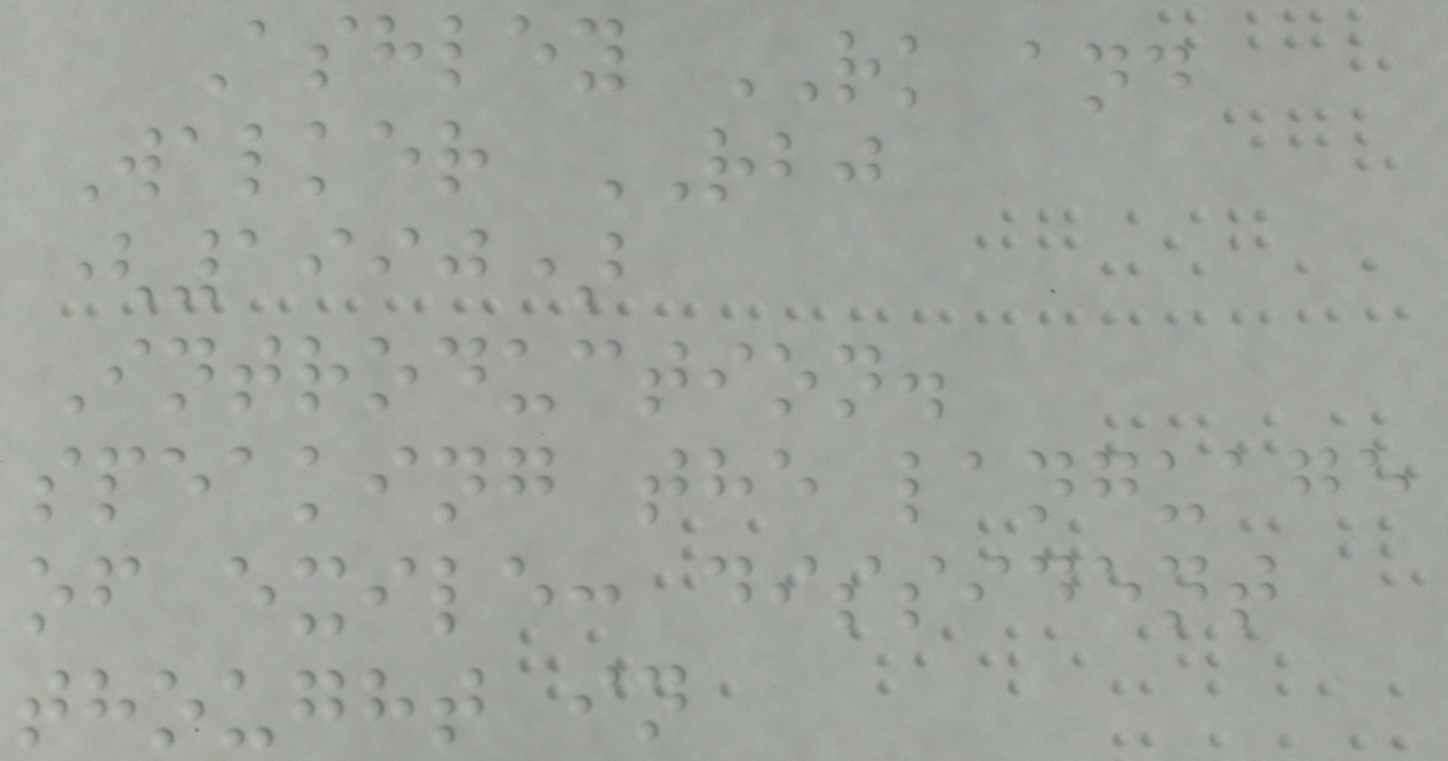Ashley RK and
Walker RBJ
(1990)
Introduction.
speaking the language
of exile: dissident
thought in
